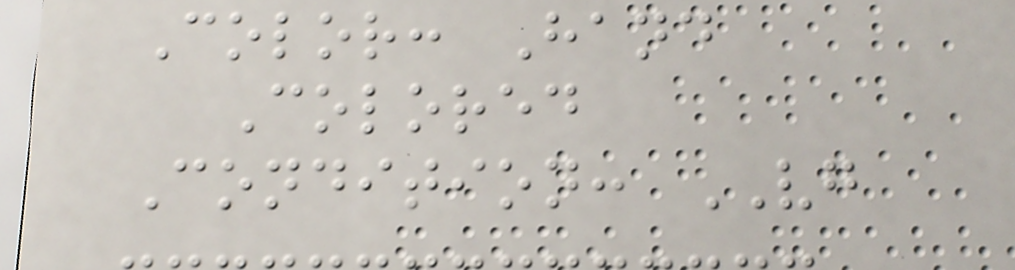Color: Hand
Colored
Condition: VG
